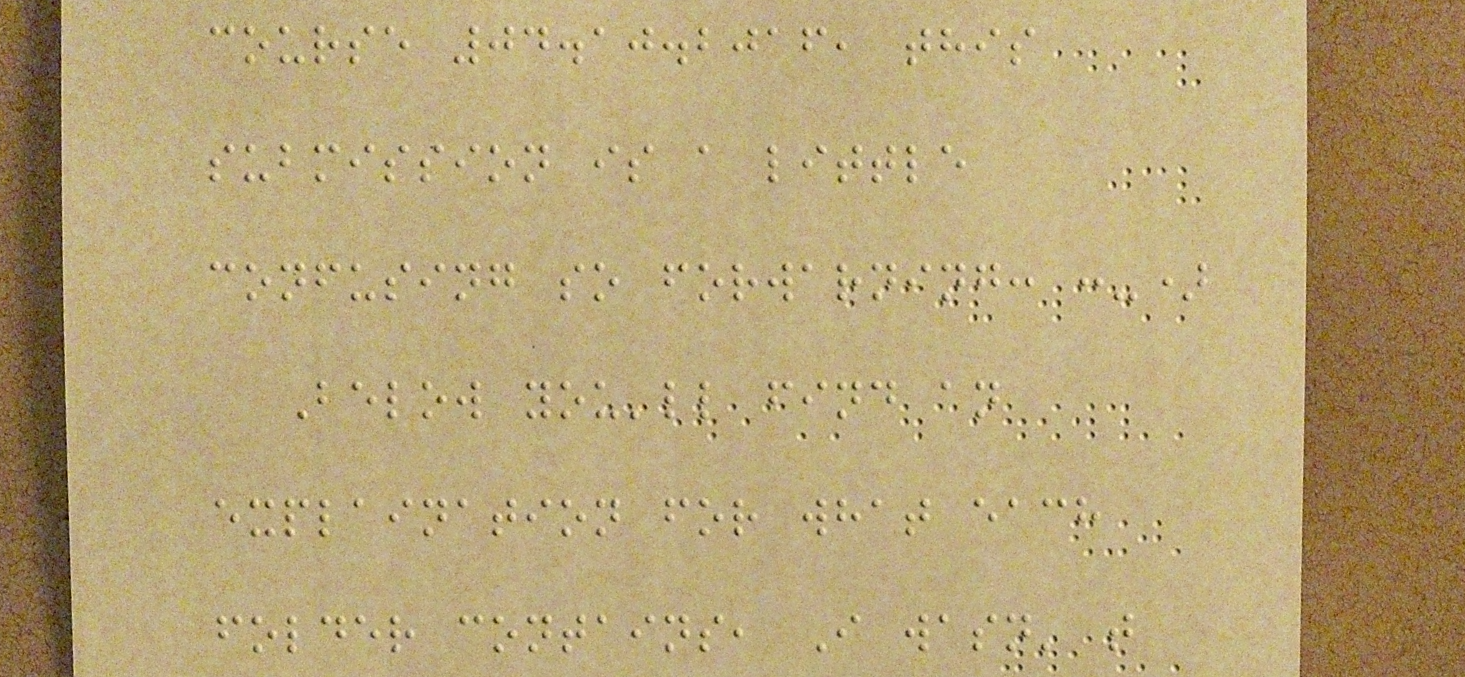course 04.10.2016, this
submission is a little
confusing so forwarning: :-)
Below you'll find an
explaination for what each
folder contains, I wasn' t
